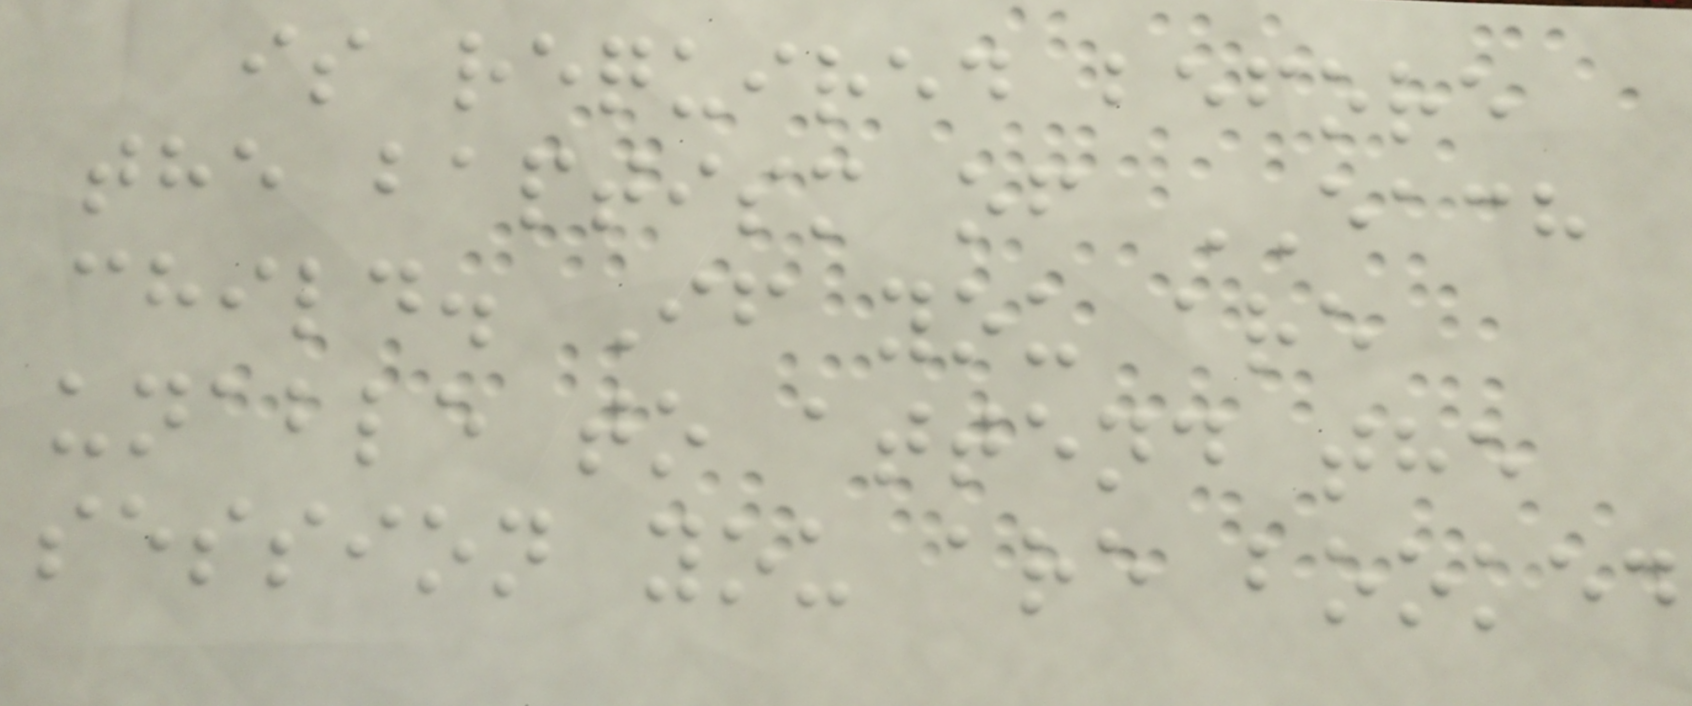is required before
the baptism of EACH
child. If you are
unable to attend the
session you are booked
